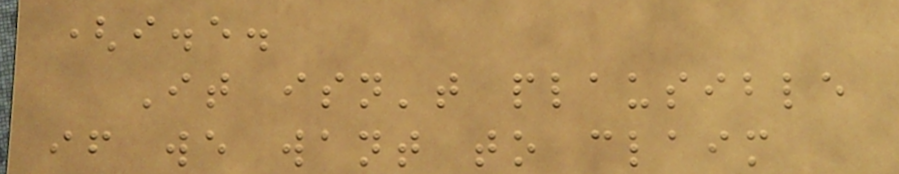(i.e.
It isn't plausible
if we want to claim
